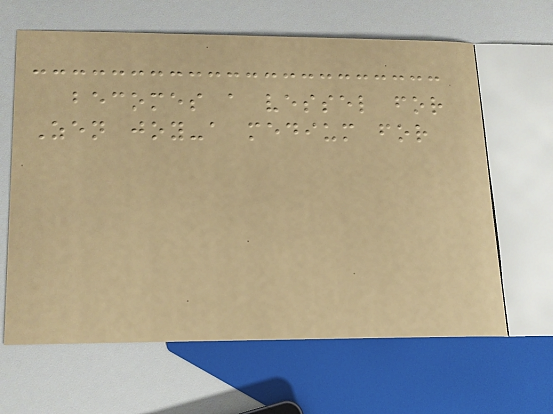becomes a vessel for
Zen joy-a medium for
